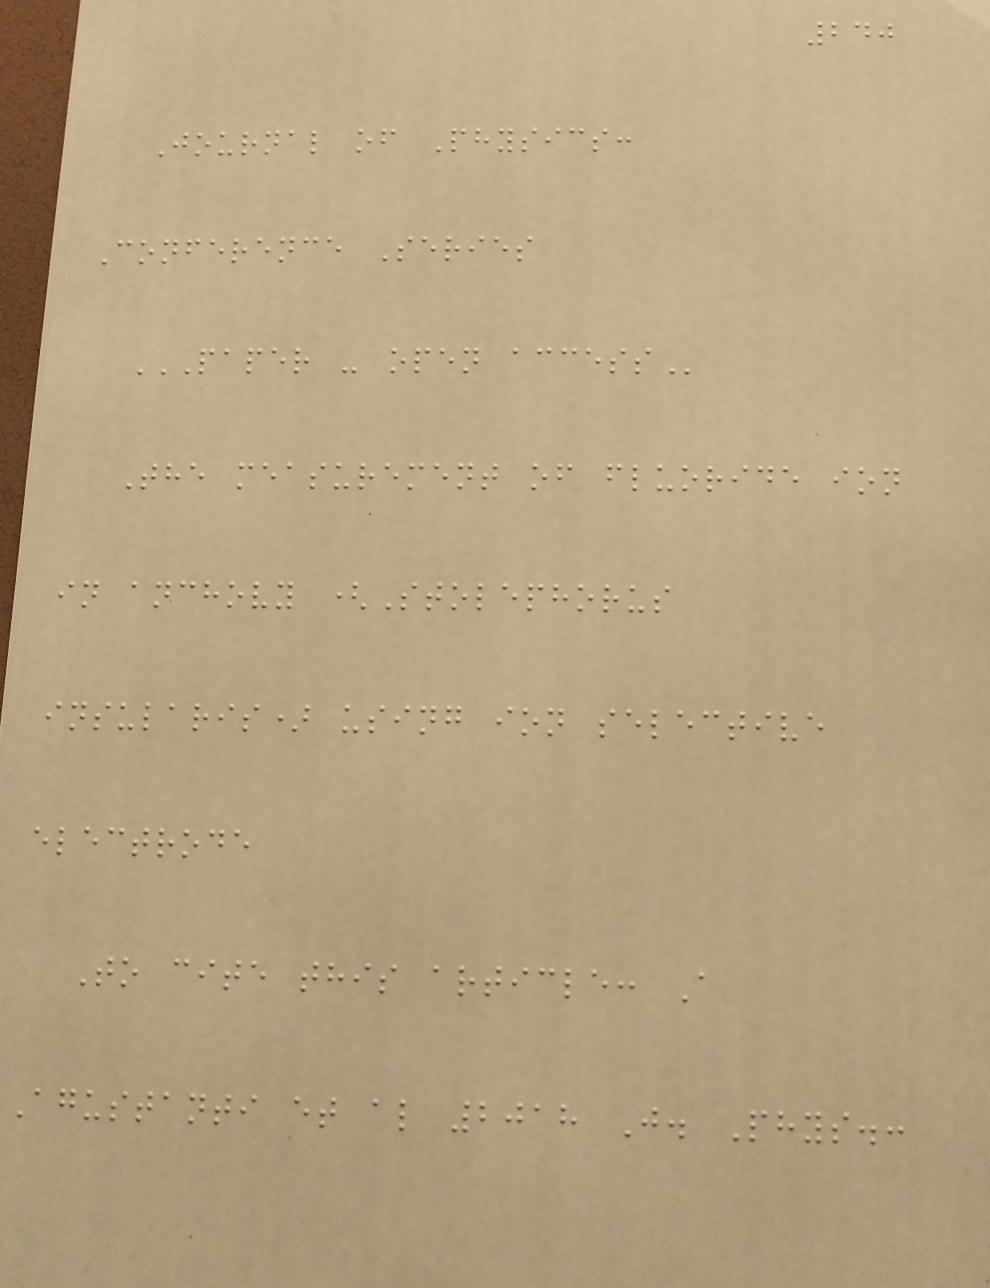240
Journal of Physics:
Conference Series
PAPER - OPEN ACCESS
The measurement of fluoride ion
in anchovy (Stolephorus
insularis) using ion selective
electrode
To cite this article: A
Agustanti et al 2018 J. Phys.:
